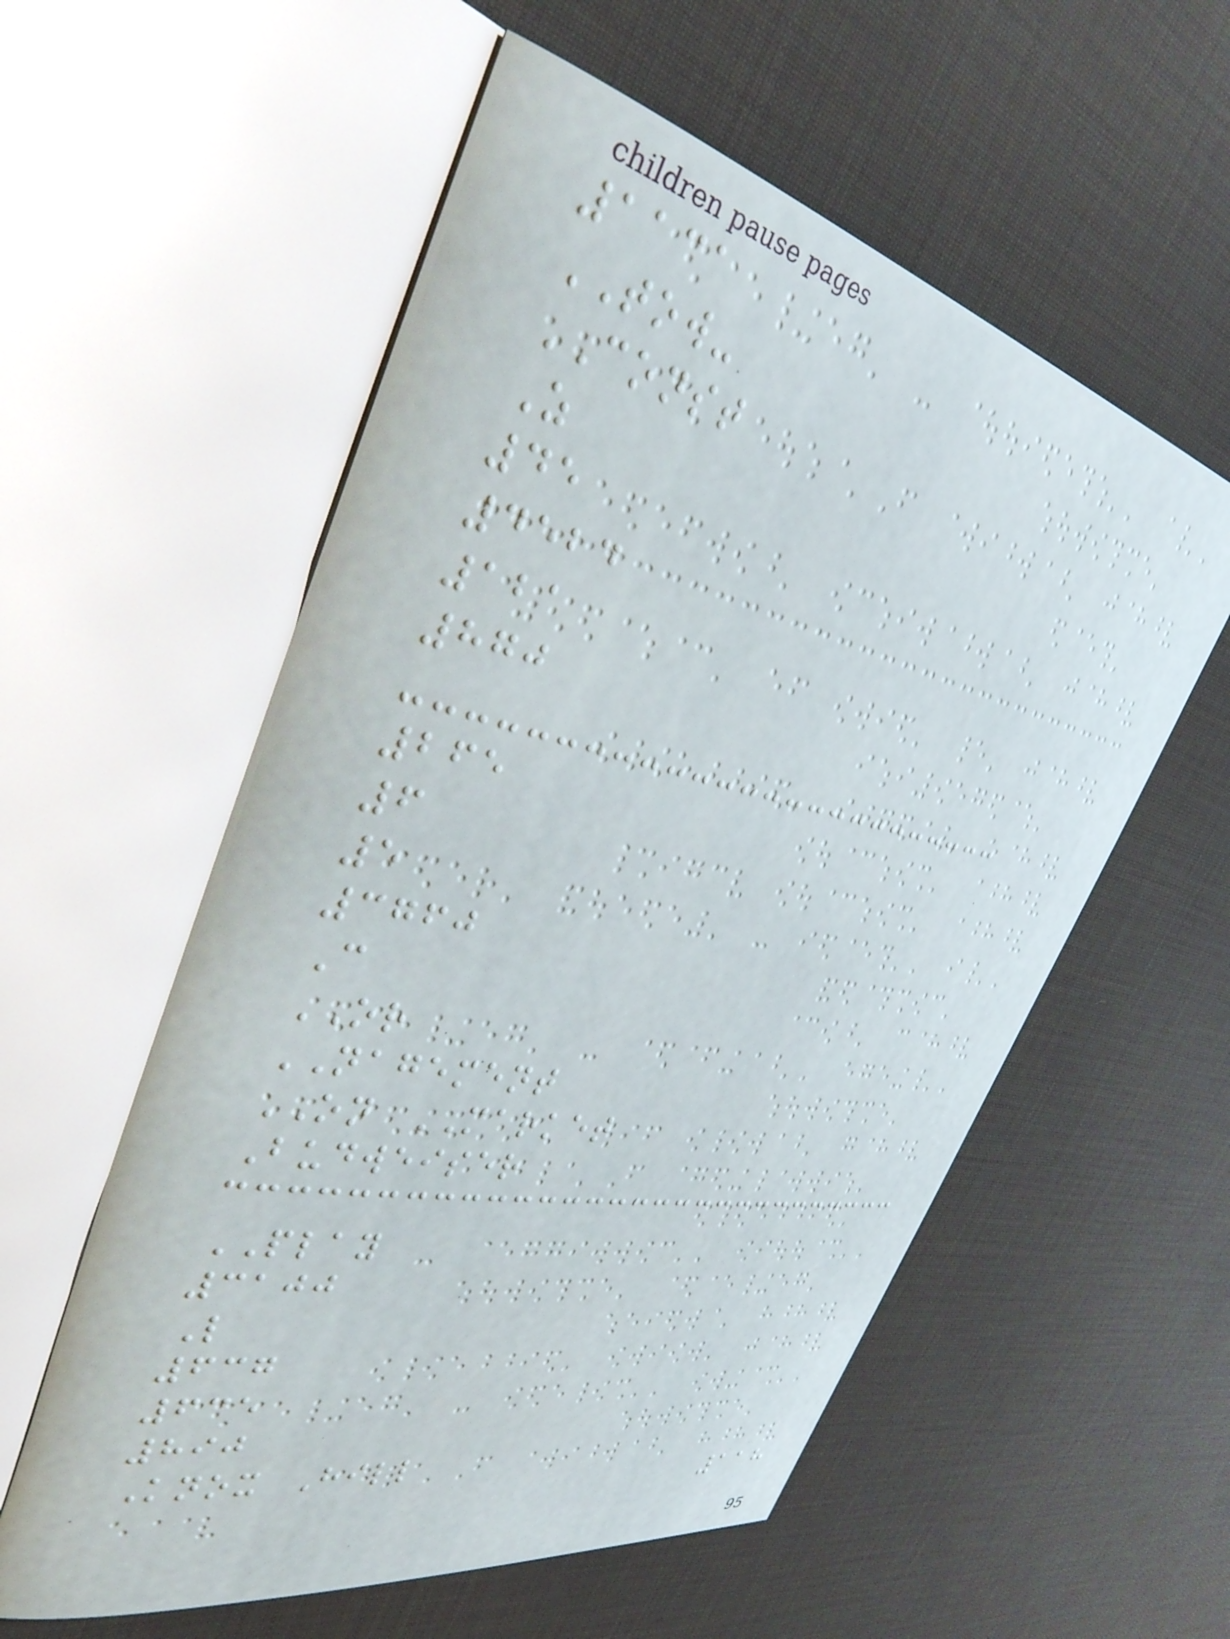1131
TOW-
CONST
Z
45
4524
121
870
265
6
5
3760
C
OR
NAGEMENT
ON MARKET
Budweiser
PLAY
3100
L
637
635
890
Knox Hill
118
